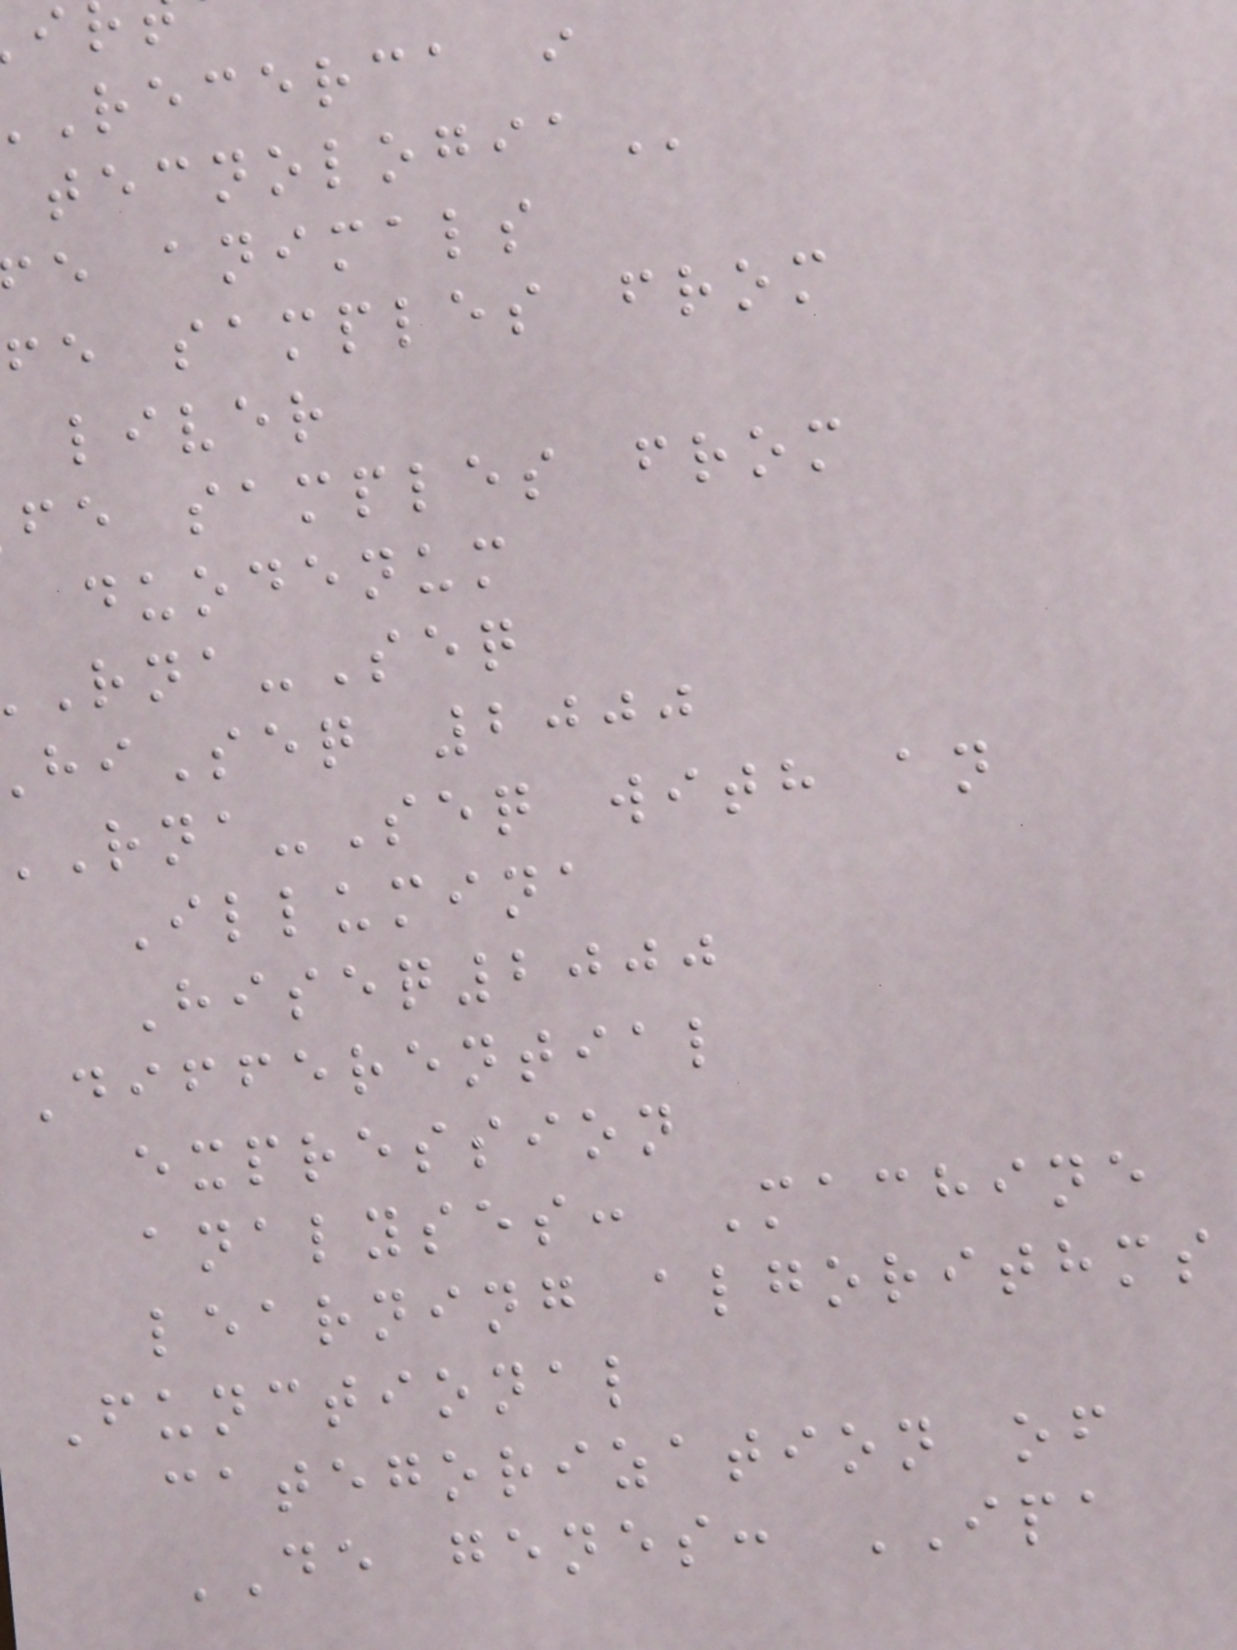recerca i
e animals
fe samples from
liver
fe samples from
duodenum
-Seq
iSeq 2000
-Seq with an
Illumina
Hiseq2000
Differential
expression
analyses: Machine
learning algorithms
Functional
categorization of
DE genes: IPA
